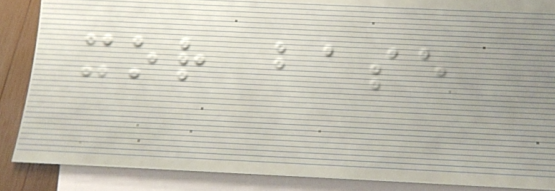xor base
